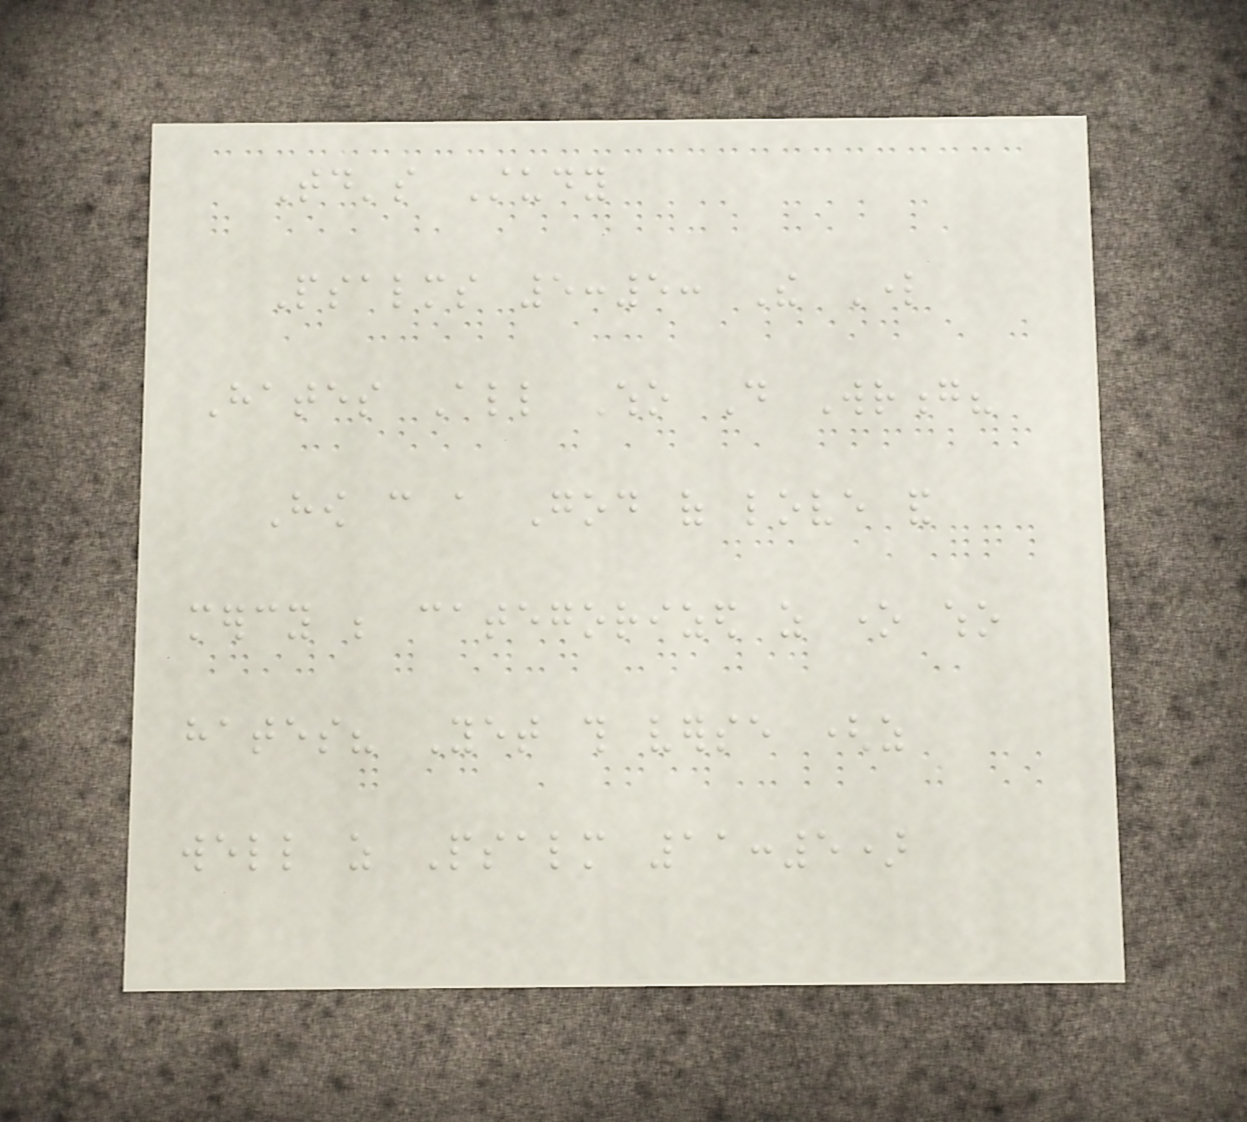Today's Study
Psalms 5:5: The Lord
Hates All Who Do Wrong?
How can a God of love and
mercy be categorized as one who
hates? Yet this verse (as
well as Psalm 11:5)
